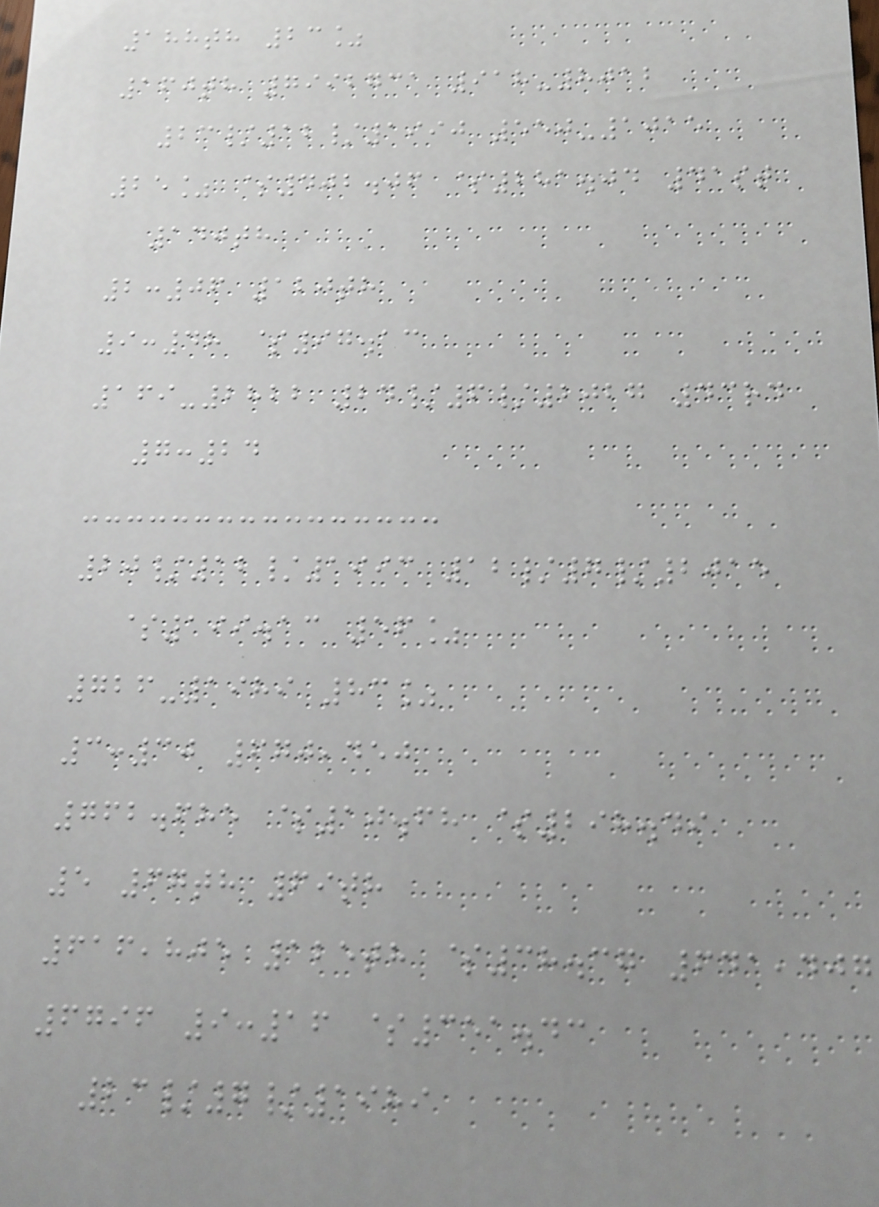188th 23%
160th 7992731 918-8012
23/12/1990 550-1015
25% $402.06 $281.04 41st
140th
2:06 120th
9:48 $97.13
169-2822 24/6/2027 43rd
7:24
20/12/1993 12/7/2015
$199.13 56%
726-1989 83%
3:30 670,450
762.685 $10.68 $298.49
5 67th 69th
616,805 125th $38.37 641,407
6796 9:16 $351.43
23/7/1989
